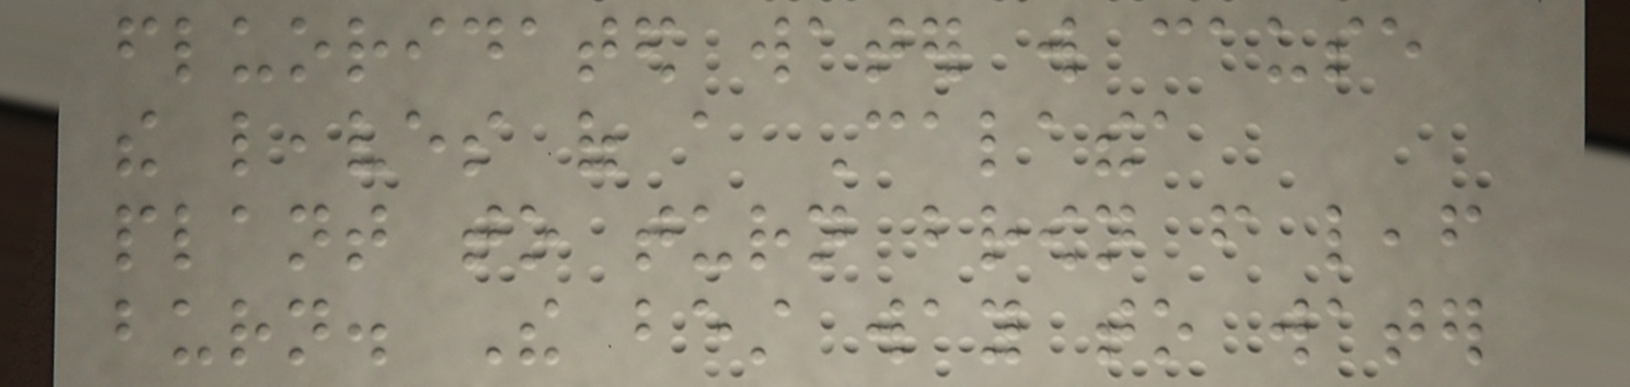fluoridated water will cause
the leaves of a Calathea
plant to turn brown from leaf
burn. The best way to water
